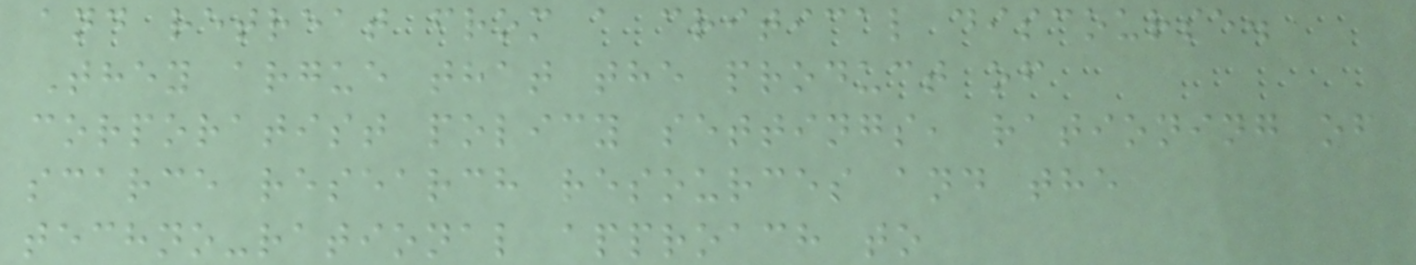and retreat from a critical discourse.
They argue that the product of
corporatist policy settings, rationing of
scarce research resources and the
techno-rational approach to
